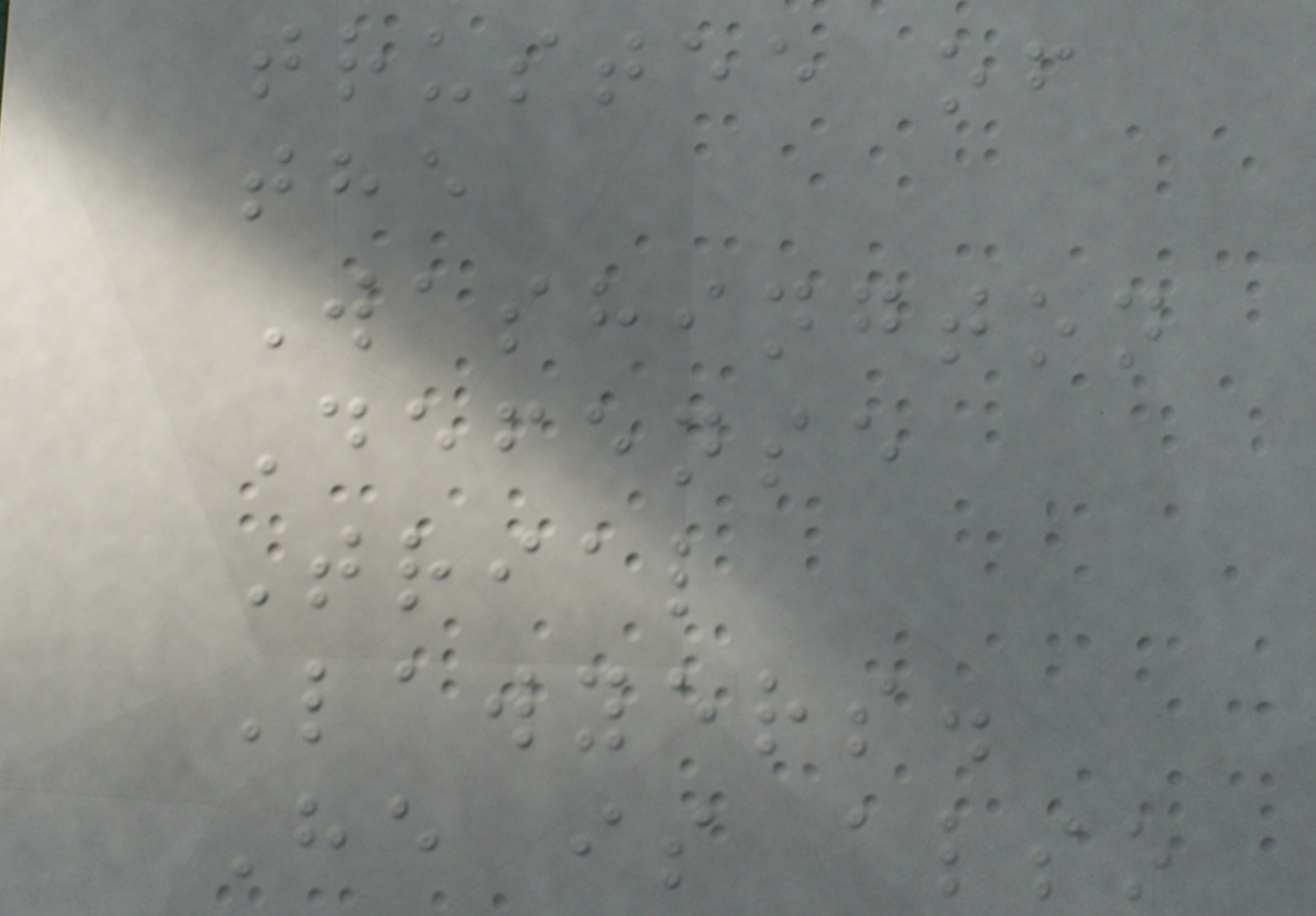trustee of
the
Washington
Defense
Trial
Lawyers.
He is also
